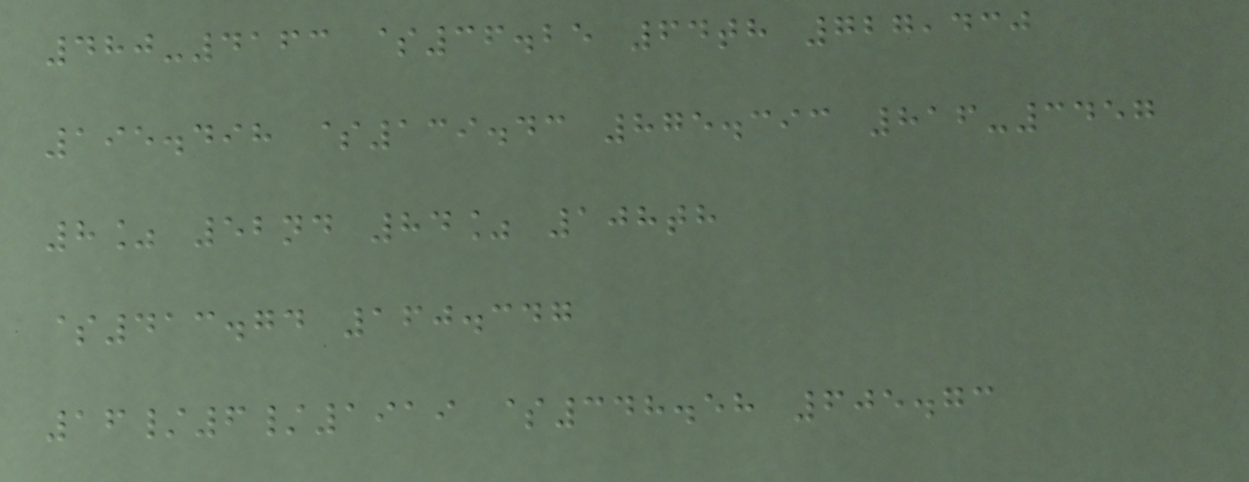480-4163 $36.25 64th 727,430
195.498 $139.43 875.393 816-3457
8% 52nd 84% 108th
$413.74 160.347
16/6/1919 $348.58 605.73
